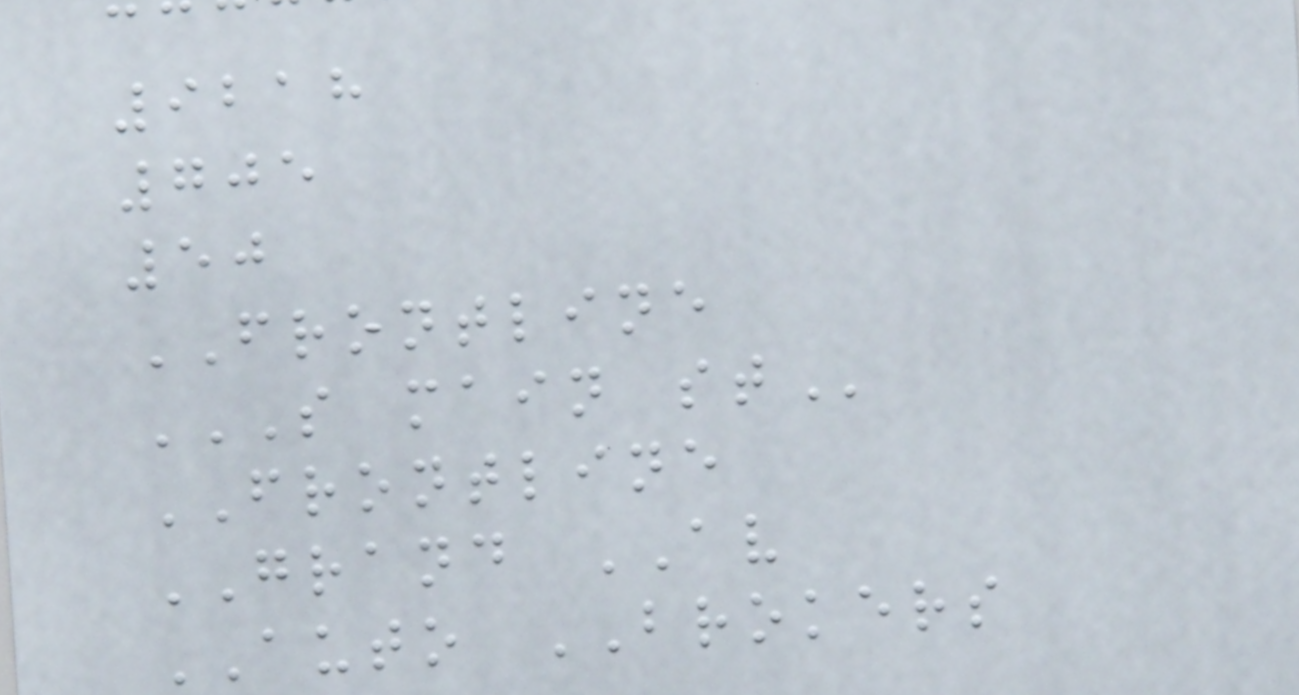9218
705
50
FRONTLINE
S MAIN ST
FRONTLINE
GRAND AV
AUTO BROKERS
